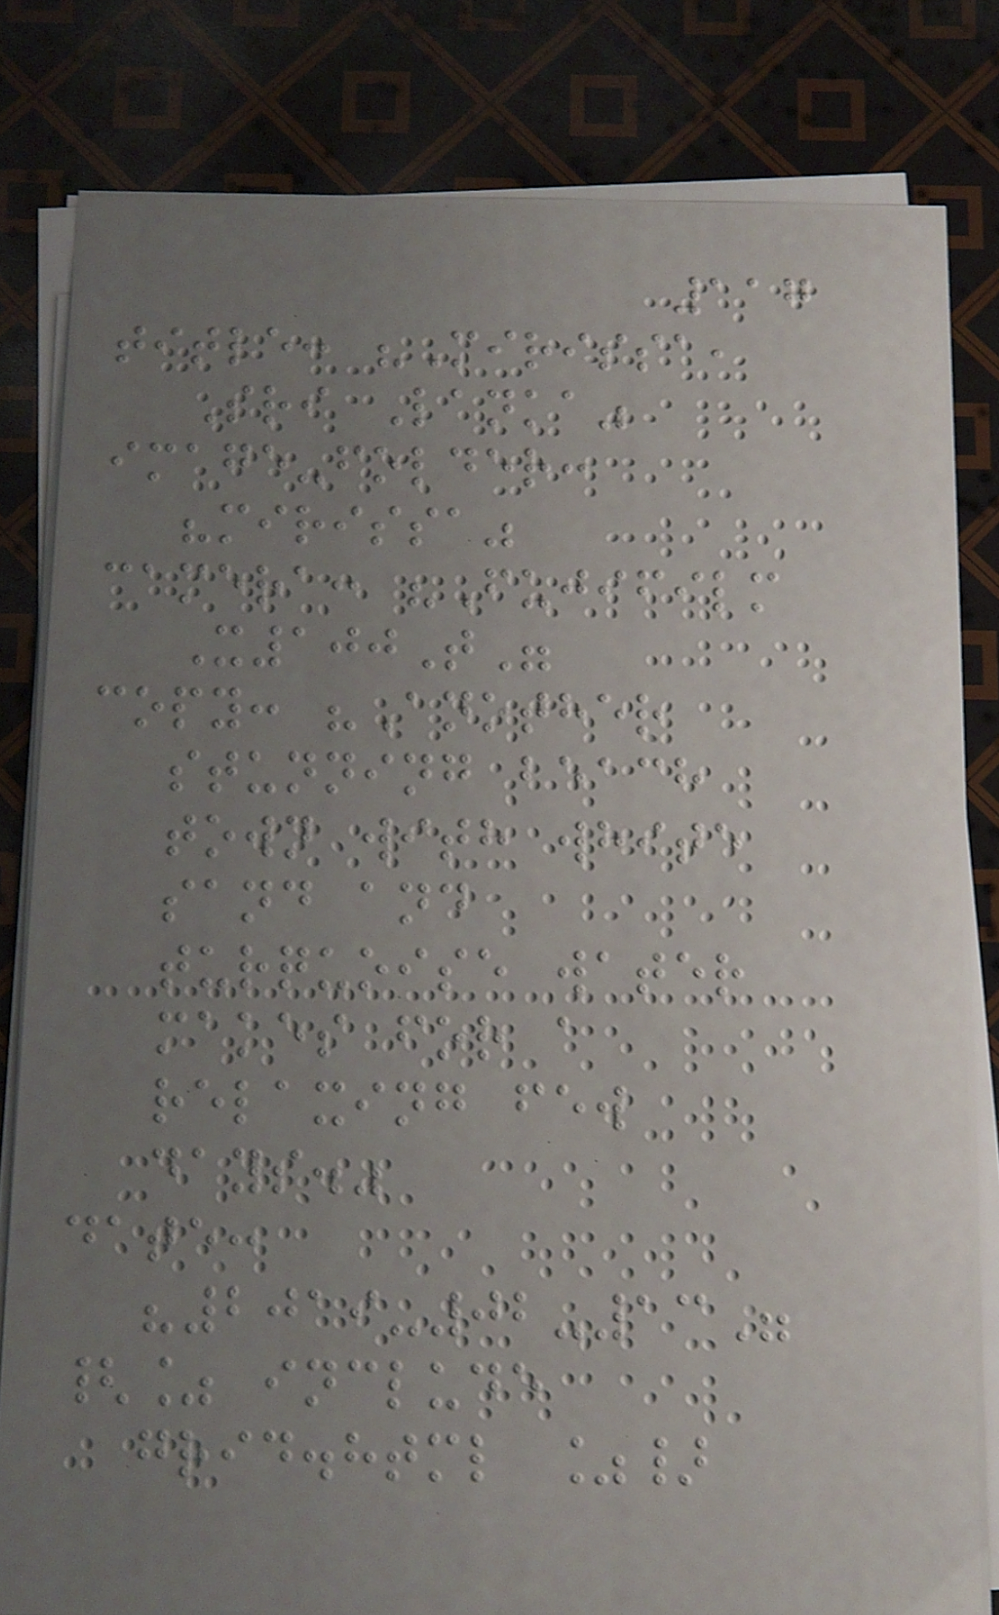117
title: "Mirissa,
Sri Lanka"
image-folder:
"mirissa"
camera: "Fujifilm
X100T"
copy: "Another
stunning beach
town with white
sand and
turquoise water
makes for a
relaxing few
days."
date:
"2019-02-13"
{% include
grid.html %}
